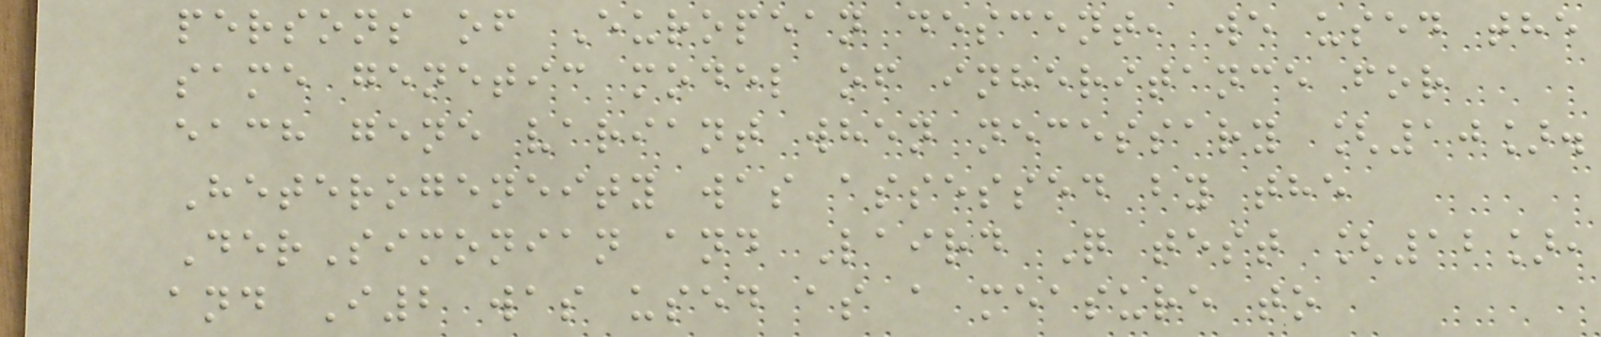persons of European descent, we used the
same genetic model of inheritance for
each gene variant when necessary [10].
Heterogeneity was assessed by the
DerSimonian and Laird Q test [12],
and I2 was used as a measure to
